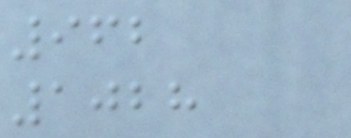962
1028
